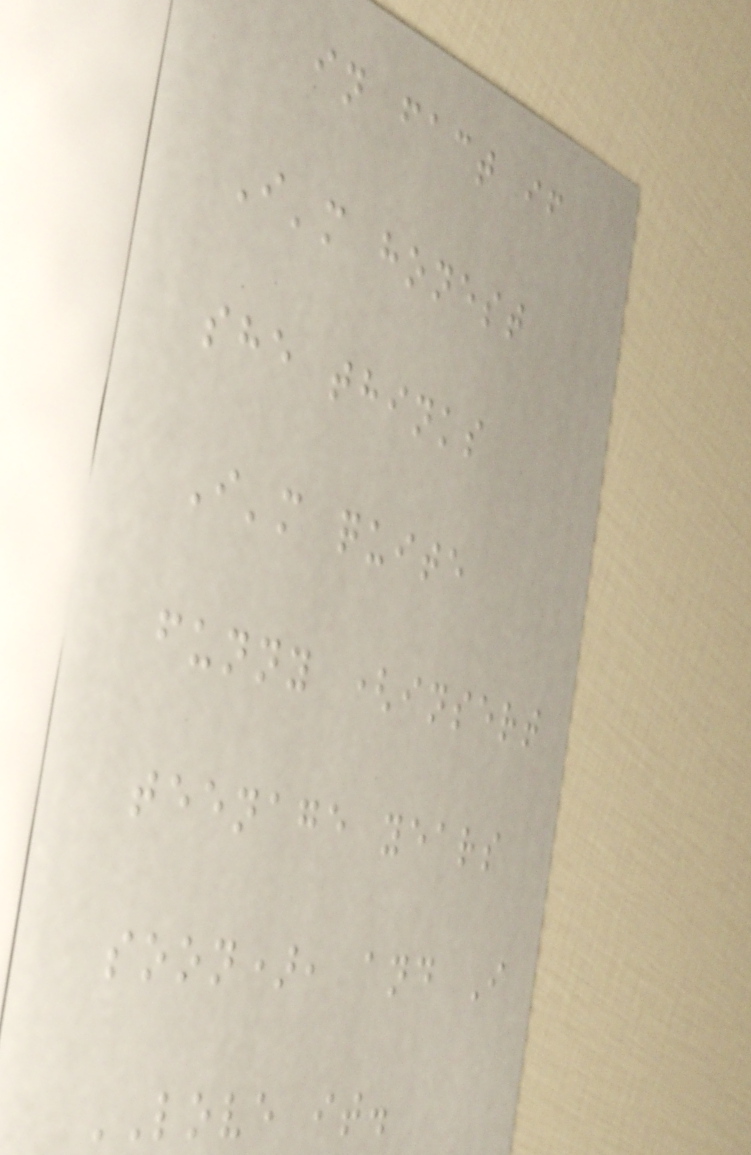in fact if
I'm honest
she thinks
I'm quite
funny (insert
teenage years
soon), and I
LOVE it.
